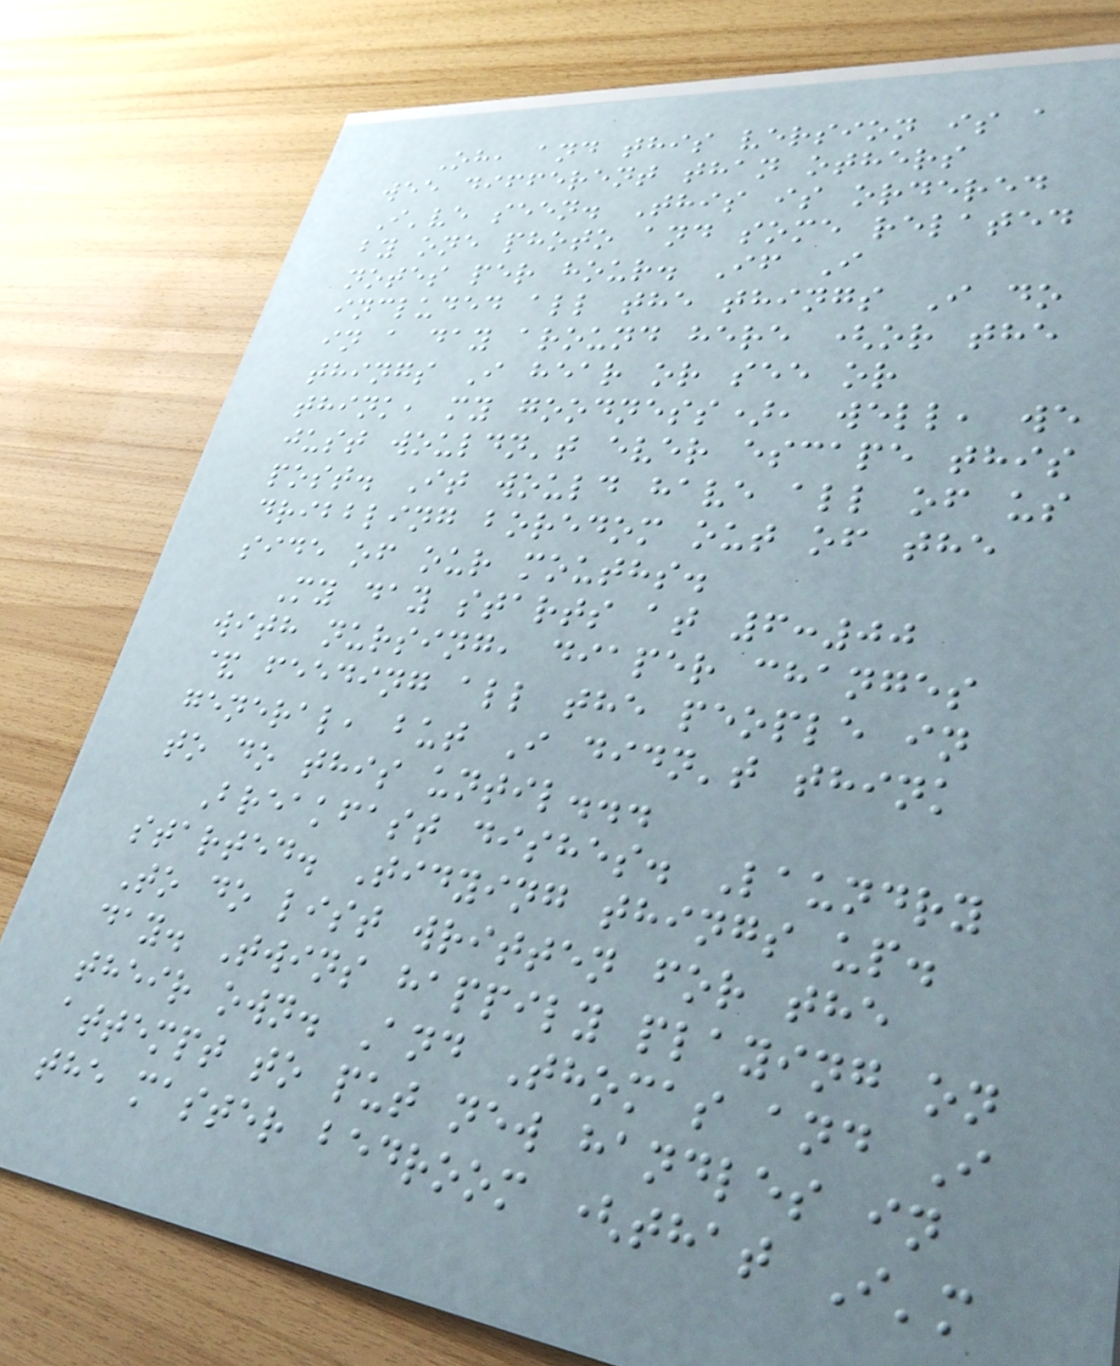Oh, and this version is a
wee different than others
I've seen. This is ordered
by one photo and some related
notes per hour. If I
included all the things I do
in a day around here (or the
things I hear or see or
think, my goodness), well, we
just wouldn't ever escape this
post. It would have all of us
dribbling boredom out of the
side of our mouths.
My day starts at 6:00
with nursing, diaper changes
& feeding all the people in
general, but I didn't think
to do this until...
Breakfast dishes. Laundry
started. Tidying things up.
To do list written for the
day. Twins happily playing on
their own. And Thomas and I
attempt to put new handles in
the master bedroom (that I'm
